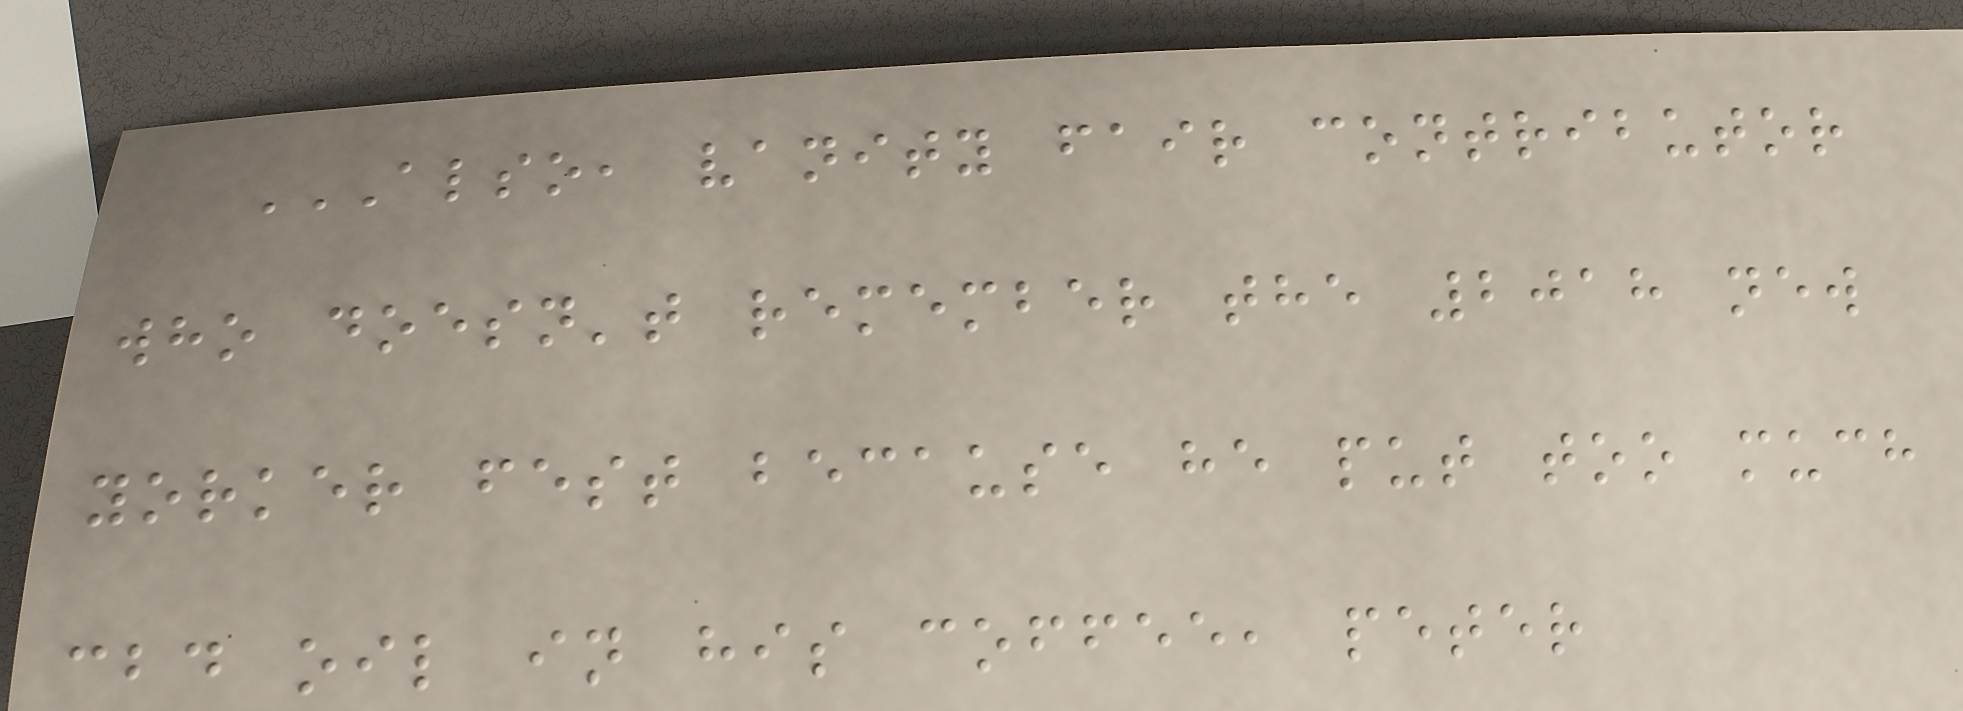ALSO, VANITY FAIR CONTRIBUTOR
WHO DOESN'T REMEMBER THE 2018 NEW
YORKER FEST BECAUSE HE PUT TOO MUCH
CBD OIL IN HIS COFFEE, PETER
